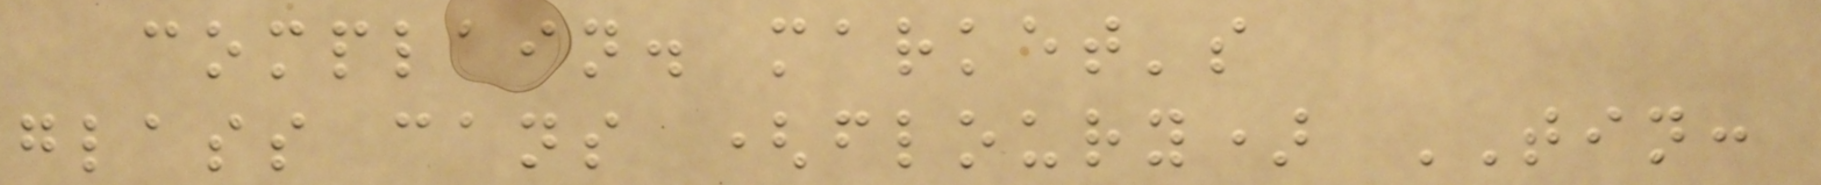complain. market's
glass cans (floury) TIN:
